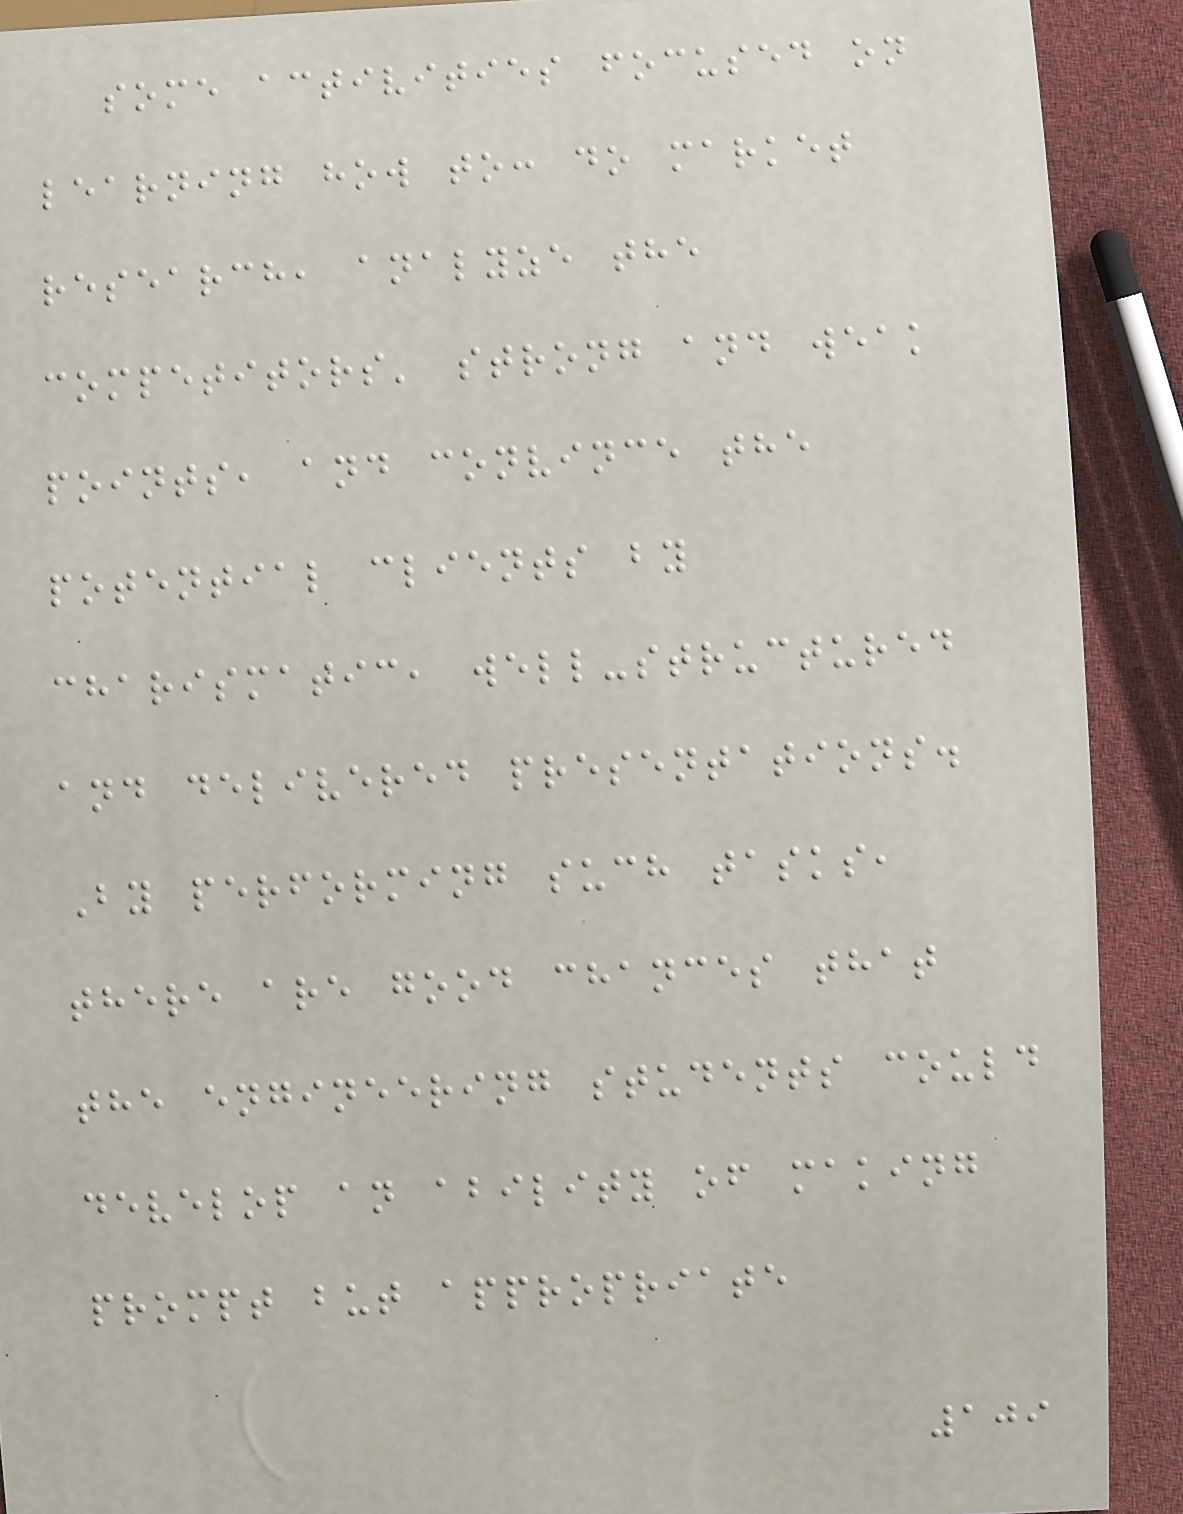some activities focused on
learning how to: do market
research, analyze the
competitors' strong and weak
points, and convince the
potential clients by
charismatic, well-structured
and delivered presentations.
By performing such tasks,
there are good chances that
the engineering students could
develop an ability of making
prompt but appropriate
109
